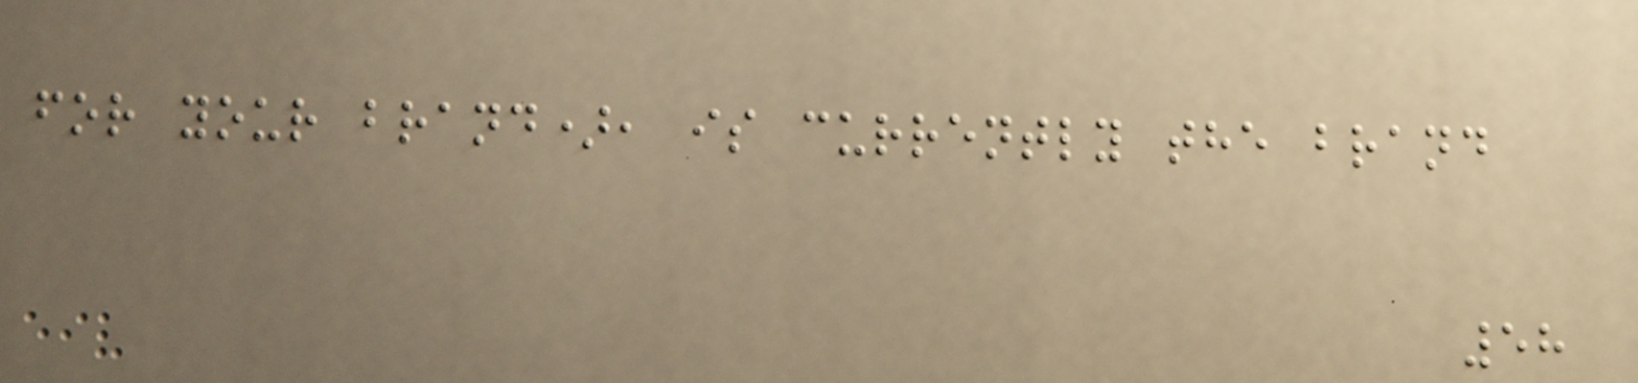for your brand), is currently the brand
58
